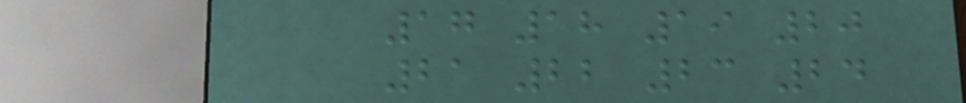17 18 19 20
21 22 23 24
